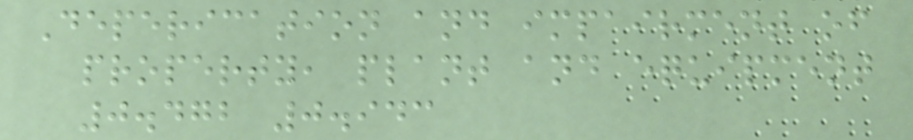Deperication and impairment of
property, plant and equipment
0.472 0.943
